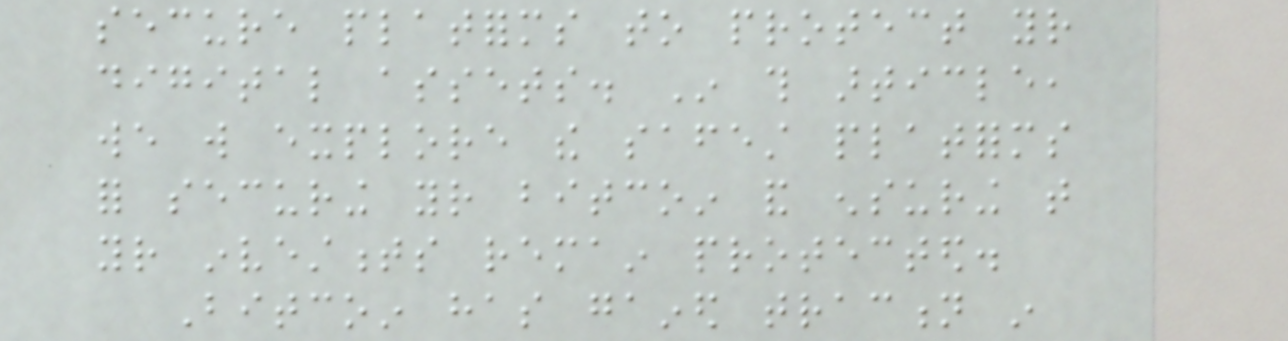secure platforms to protect your
digital assets. In this article,
we will explore the safest platforms
for securing your bitcoin and ensuring that
your investments remain protected.
Bitcoin has gained traction in
